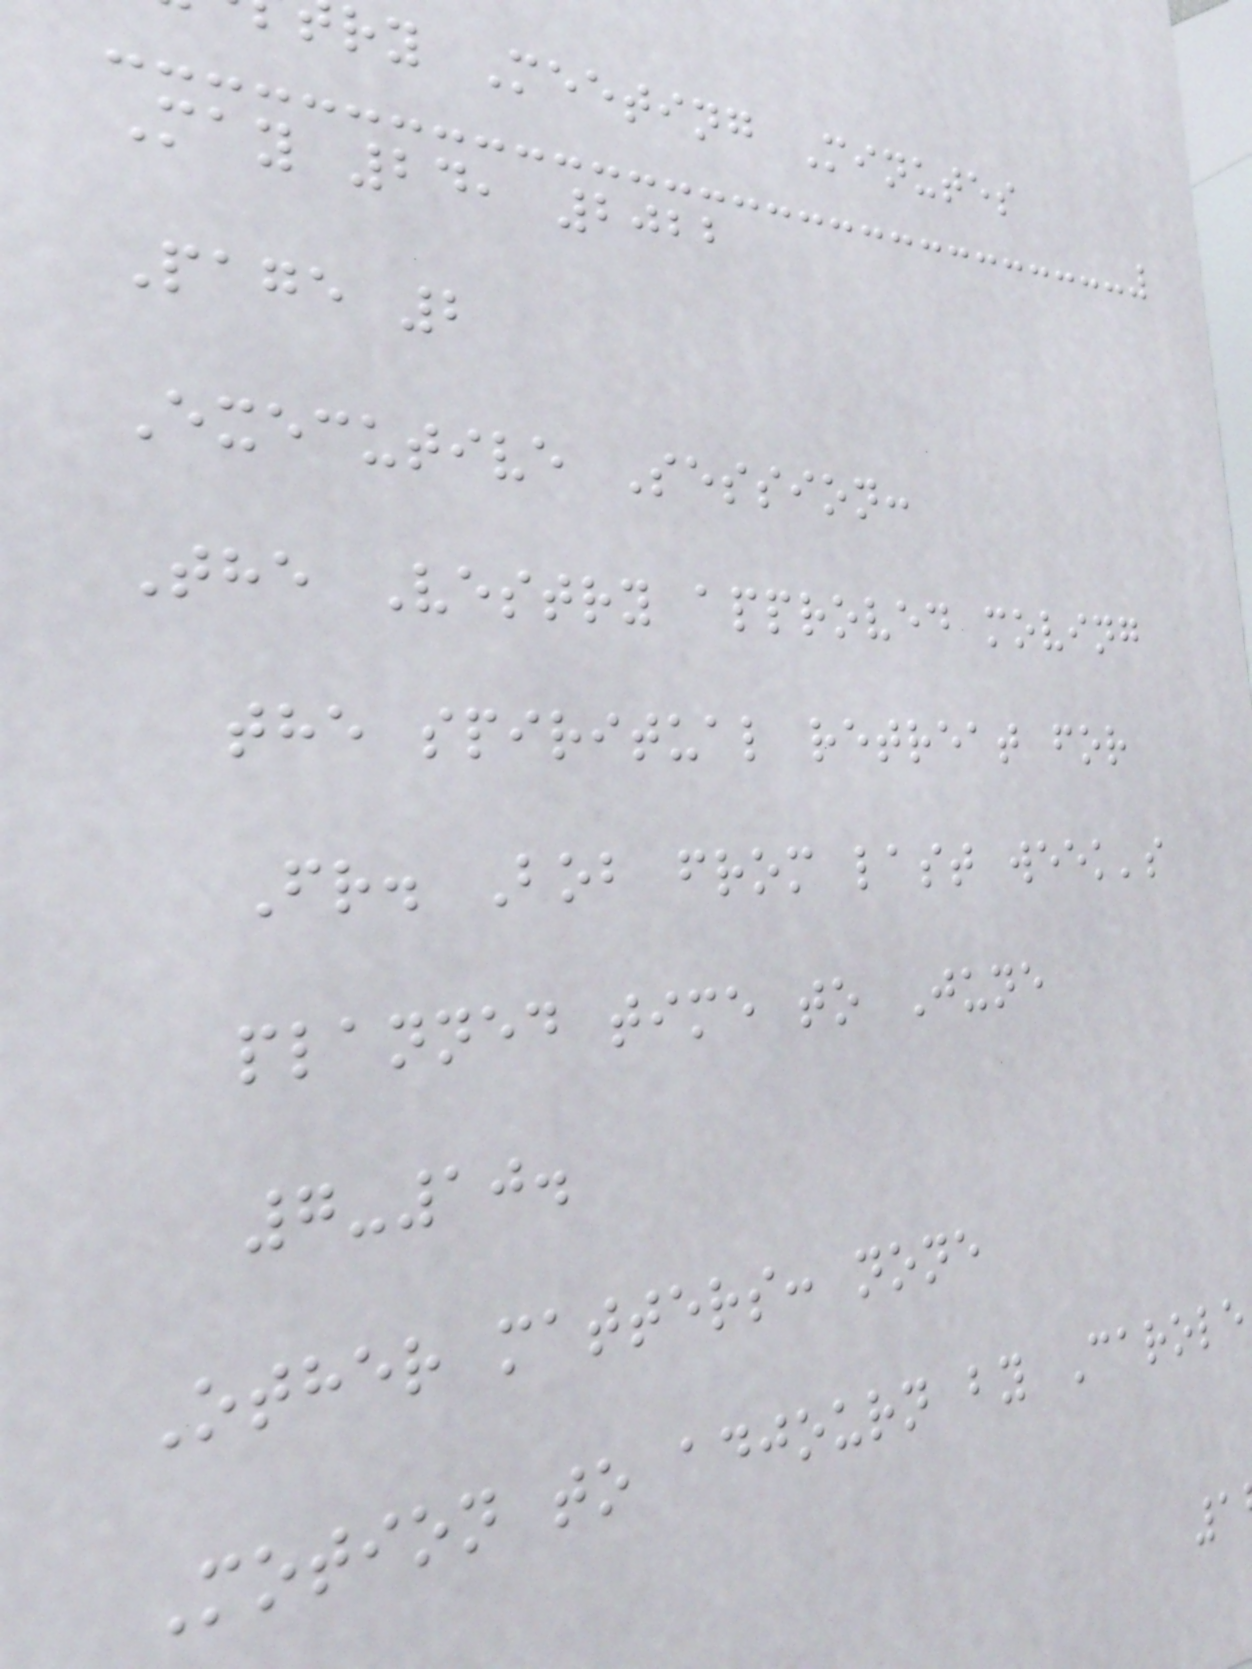ry Meeting Minutes
May 24, 2022
Page 2
Executive Session:
The Vestry approved moving
the spiritual retreat for
Fr. Bob from last week's
planned time to June
7-10.
Other matters: none
Motion to adjourn by Carole
